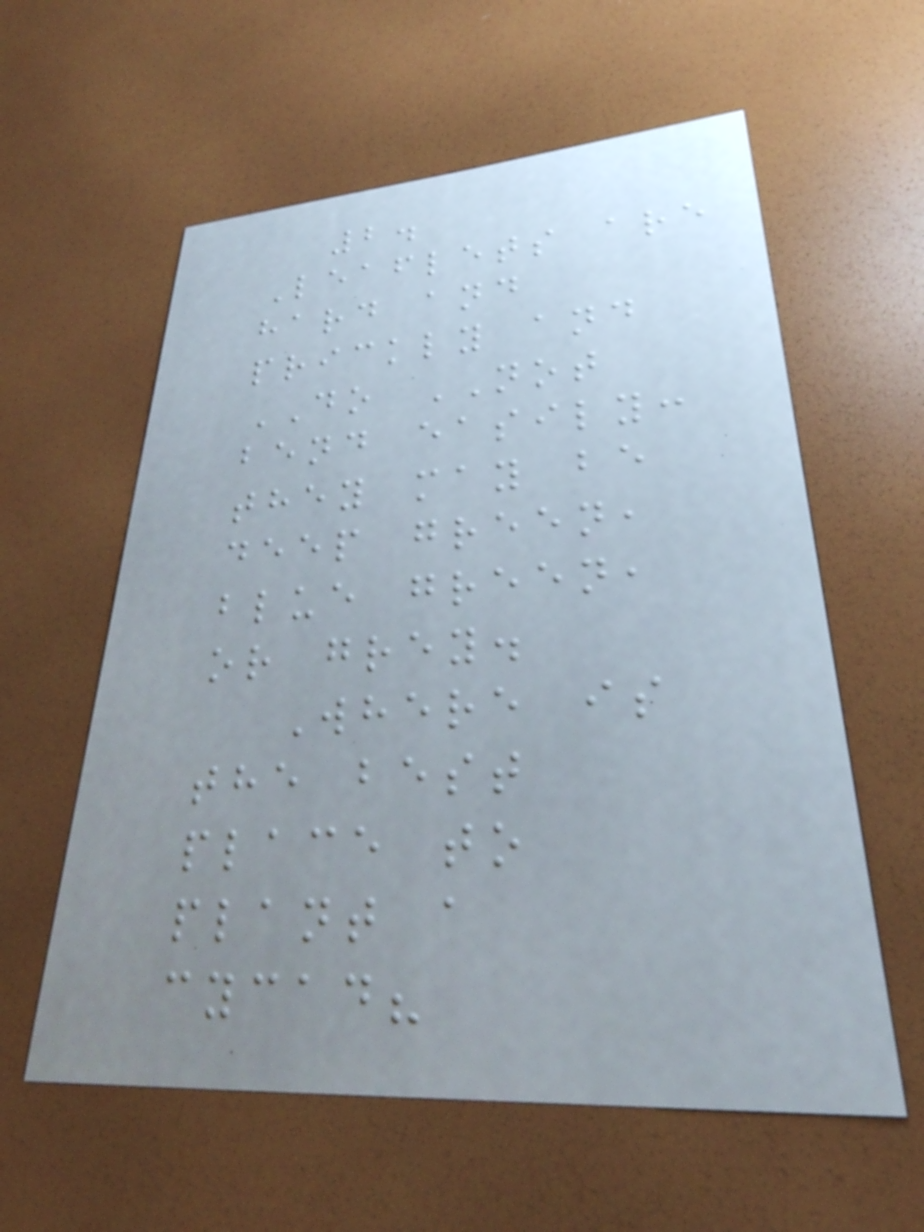2.
Leaflets are
hard and
prickly and
DO NOT
bend easily:
they may be
deep green,
blue green,
or grey.
Where is
the best
place to
plant a
cycad?
